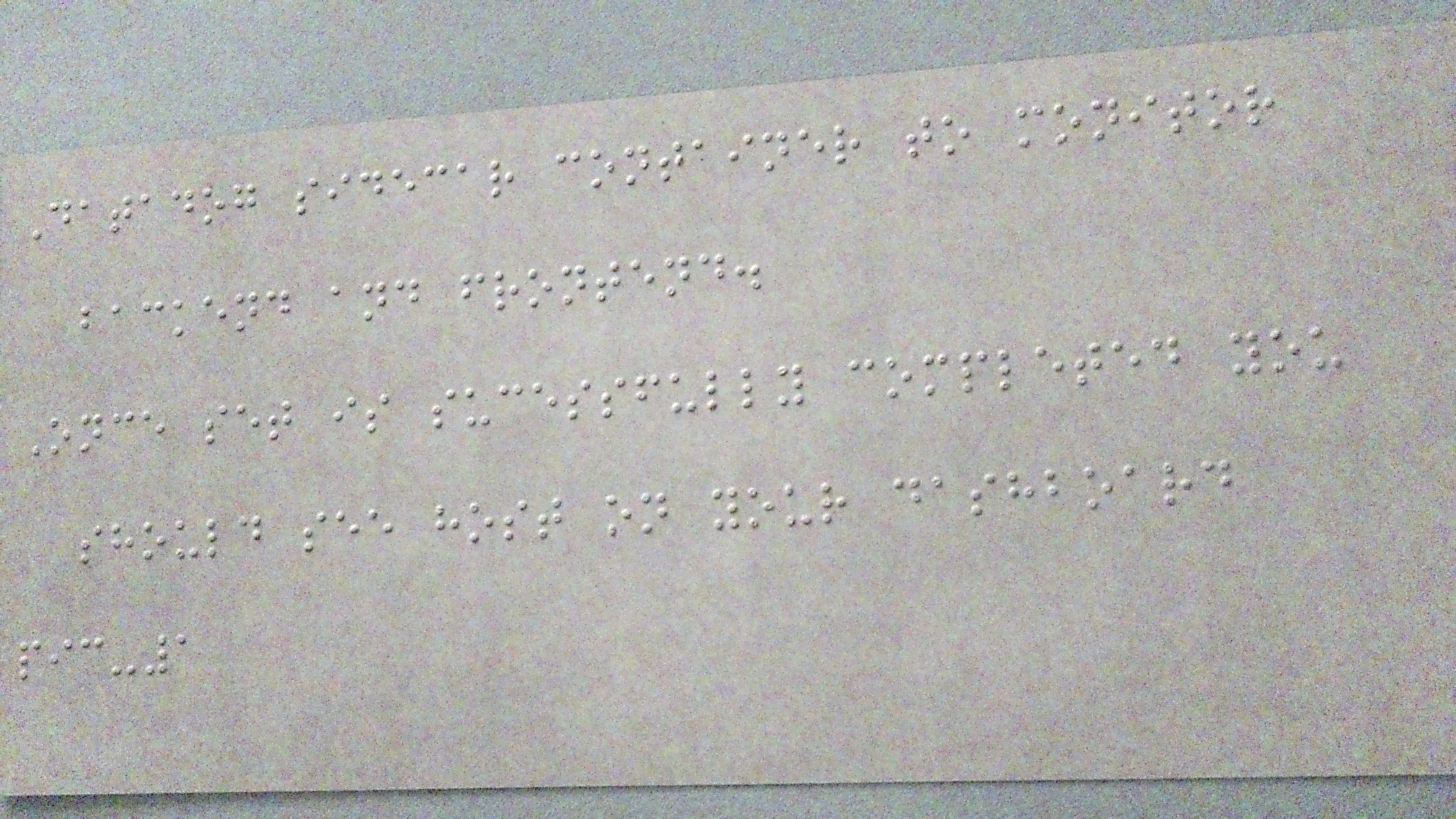Datadog sidecar container to monitor
backend and frontend.
Once set is sucessfully completed you
should see host on your dashboard
pic-1
